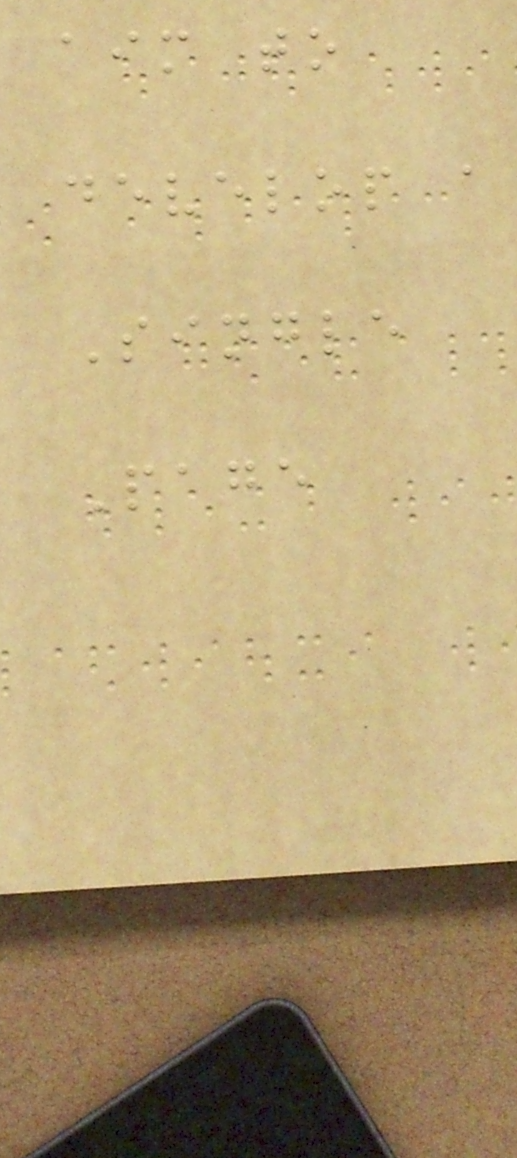aim to
develop a
Single
Page
